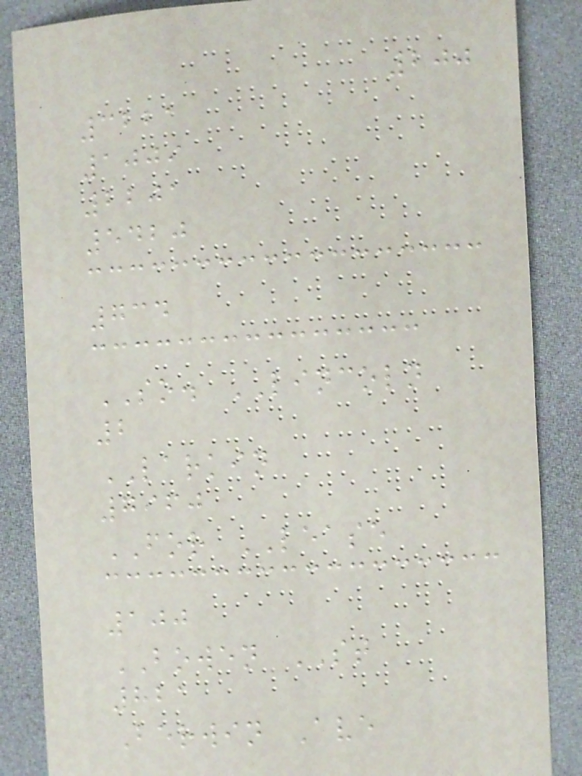200
3221
1009
2201
5420
734
SO. LINCOLN
2
LARKIN
7960
FOR LEASE
100
BOWEN ST
821
Berwin Ave
